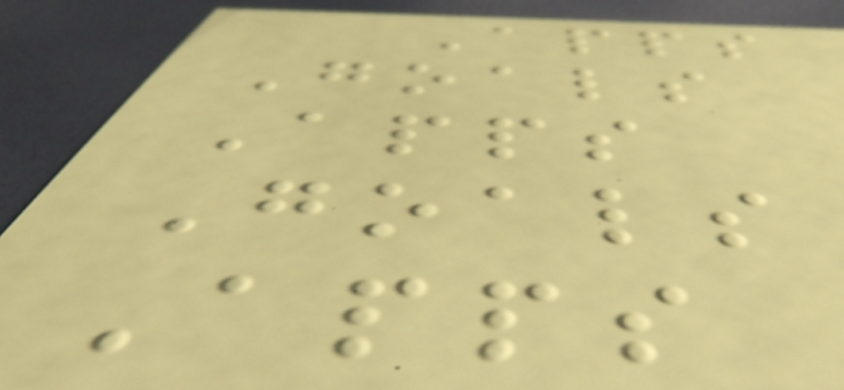Apps
Goals
Apps
Goals
Apps
